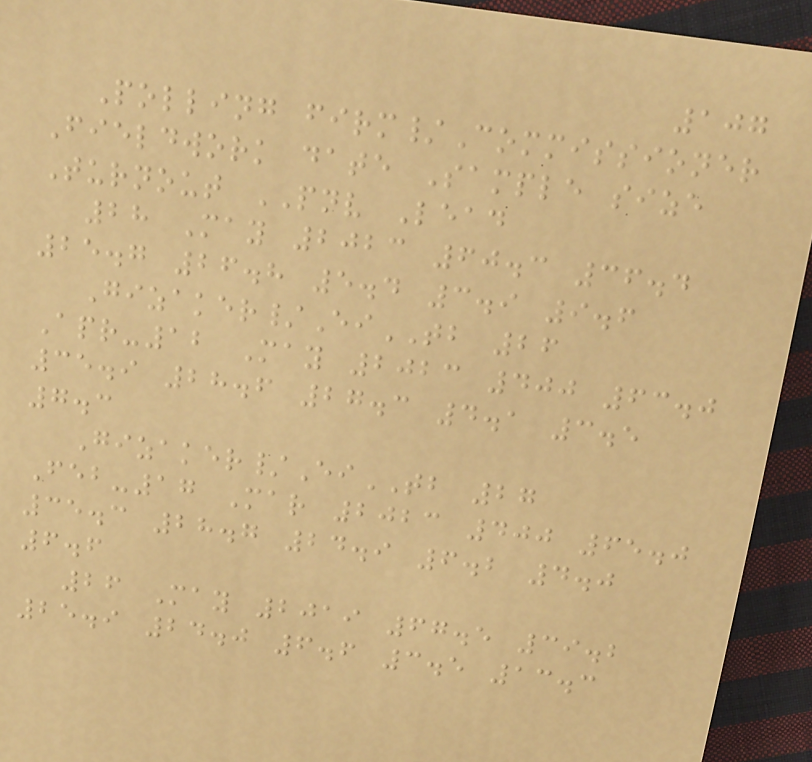107
Polling firm/Commissioner
Fieldwork date Sample size
Turnout PNV Lead
28 May 2023 60.3 36.4
25.7 26.8 5.4 3.9 9.6
Gizaker/EiTB 26
Apr-12 May 2023 400 63.0
35.9 28.6 27.3 4.1 3.5
7.3
Gizaker/EiTB 27
Feb-17 Mar 2023 400 65.0
35.3 28.7 24.9 6.2 4.0
6.6
26 May 2019 67.5 39.2
25.9 24.0 6.6 3.5 13.3
